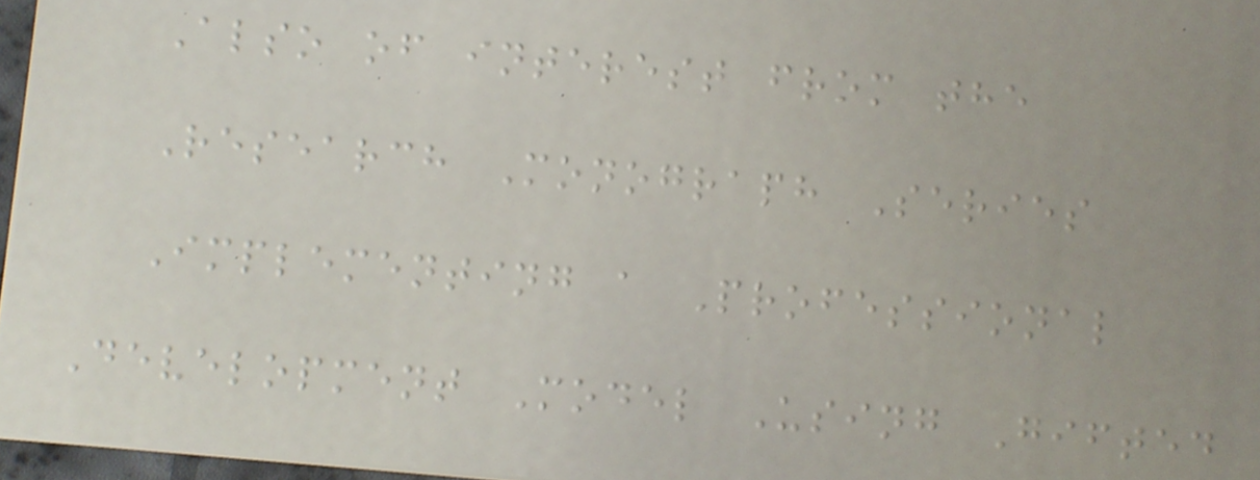Also of interest from the
Research Monograph Series
Implementing a Professional
Development Model Using Gifted
